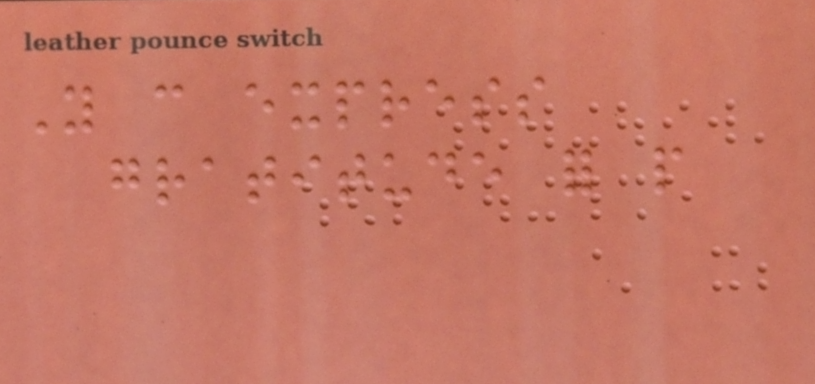You can express
gratitude for people
